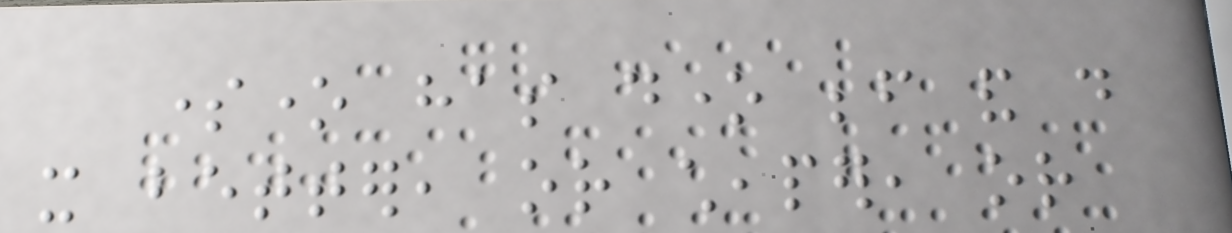someone has done before and do
it better, or cheaper, or
